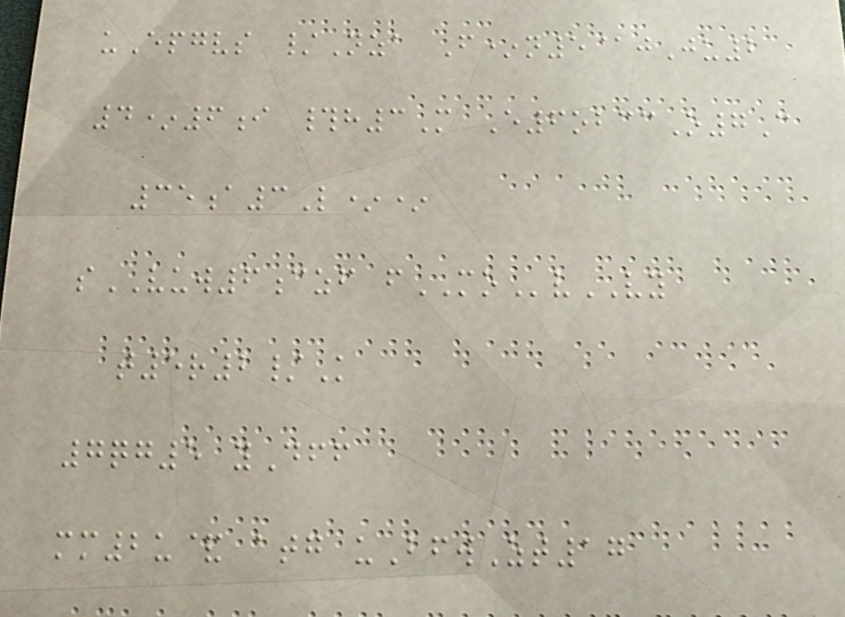uEpgvs /Nza F*n5@jJu2
4*6i #h3M E6obccO7C
35a3L**
sVUW6czf fMOvVY
t5r2/K
7qg5 yDff
mm2u& atg uBfwZt17
